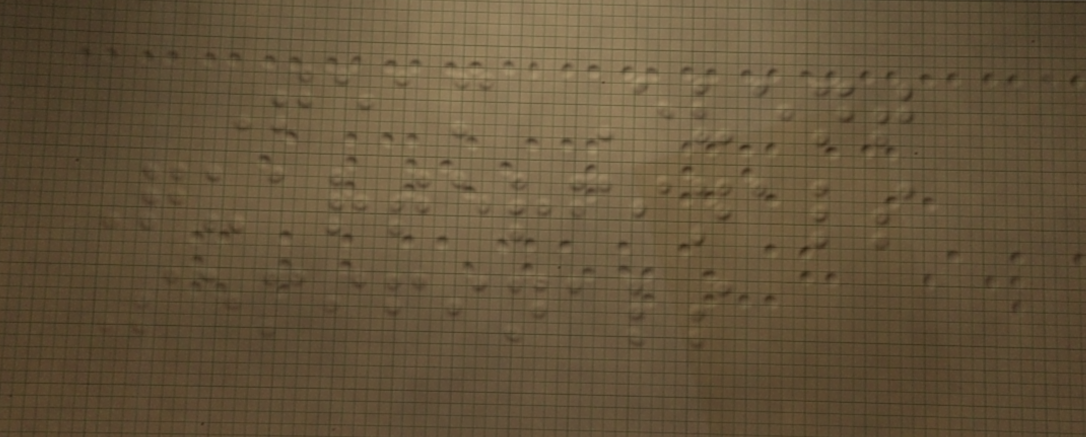Team Event
Quarterfinals
Semifinals
